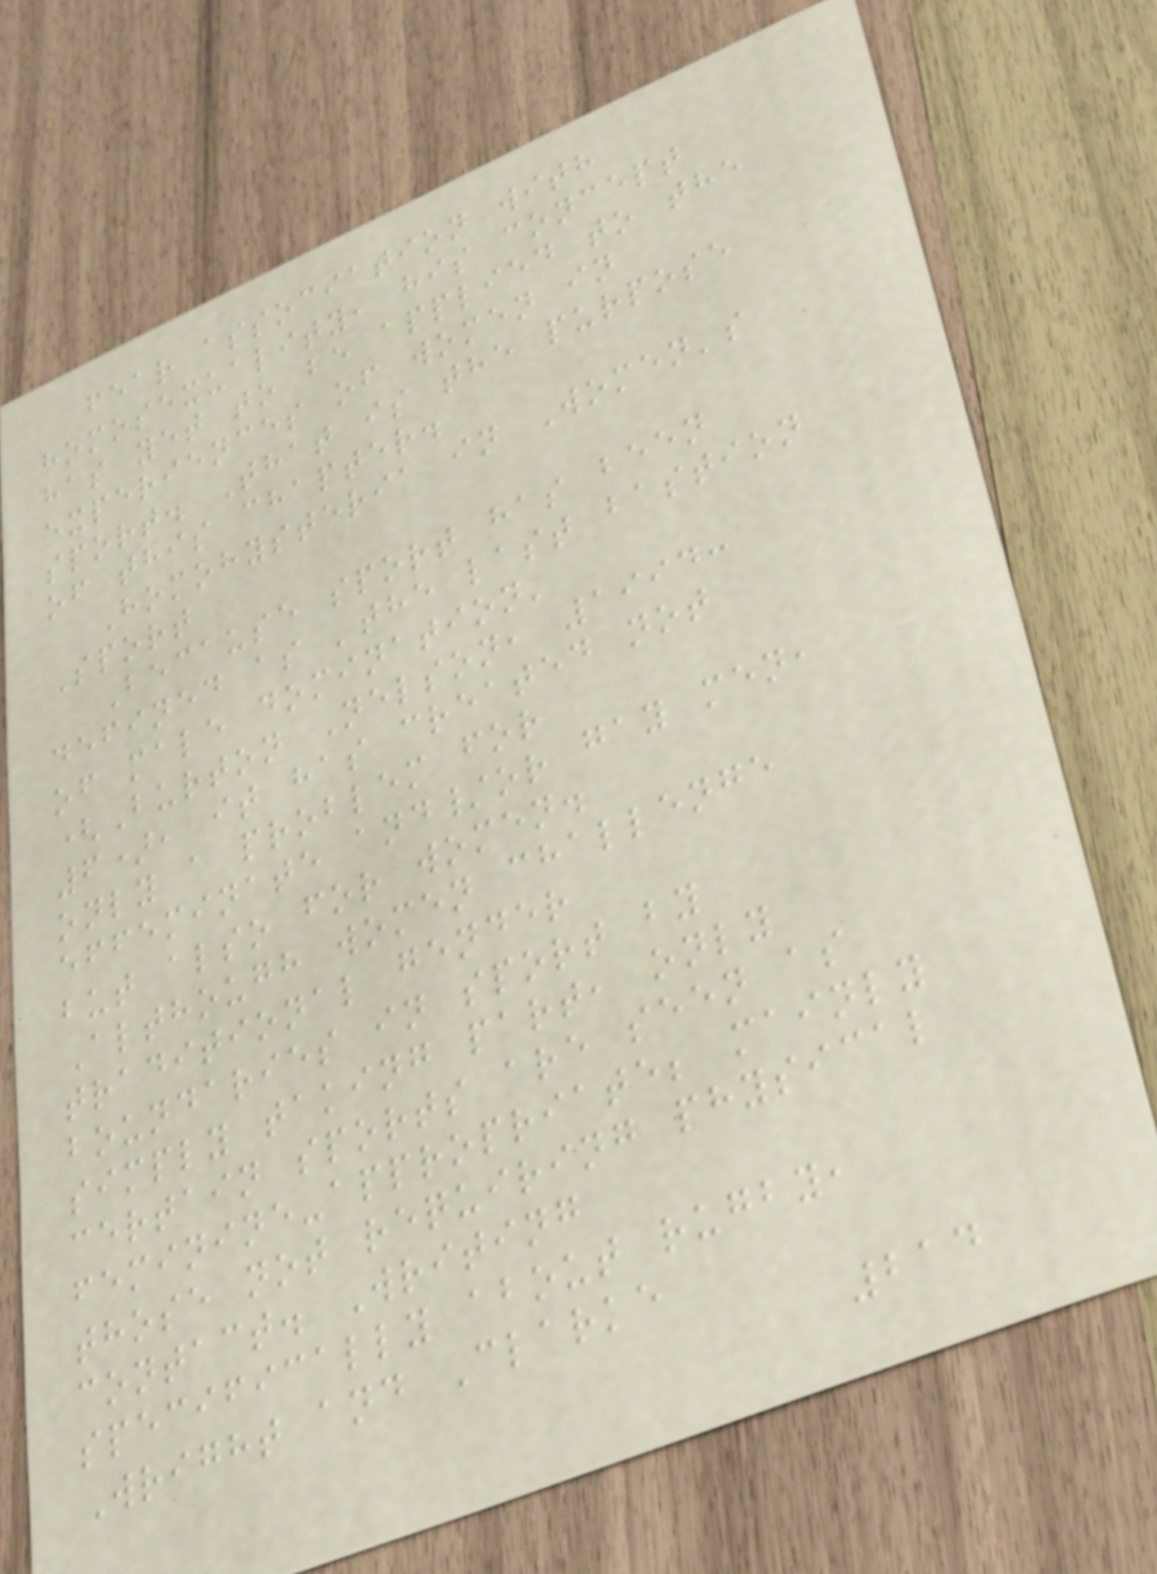fear association with
homosexuality, his concept
has yet to be applied to the
experiences of women in
sport. That is the purpose
of this chapter.
Homohysteria in Women's
Sport
Because sport has been
defined as 'the last bastion
of male domination'
(Burton Nelson, 1994:
6), it has created not
only a problem for
effeminate and/or gay men,
but also for women.
Although women challenge
traditional gender
boundaries in sport by
simply taking part, only
certain sports are seen as
feminine-appropriate; mainly
those not requiring physical
contact. Writing
specifically about rugby,
Wright and Clarke
214
